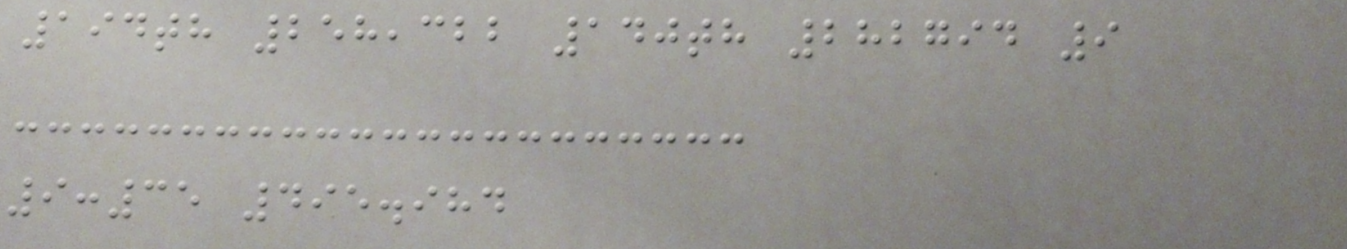194th 258,322 140th 282794 9
9:35 495.984
